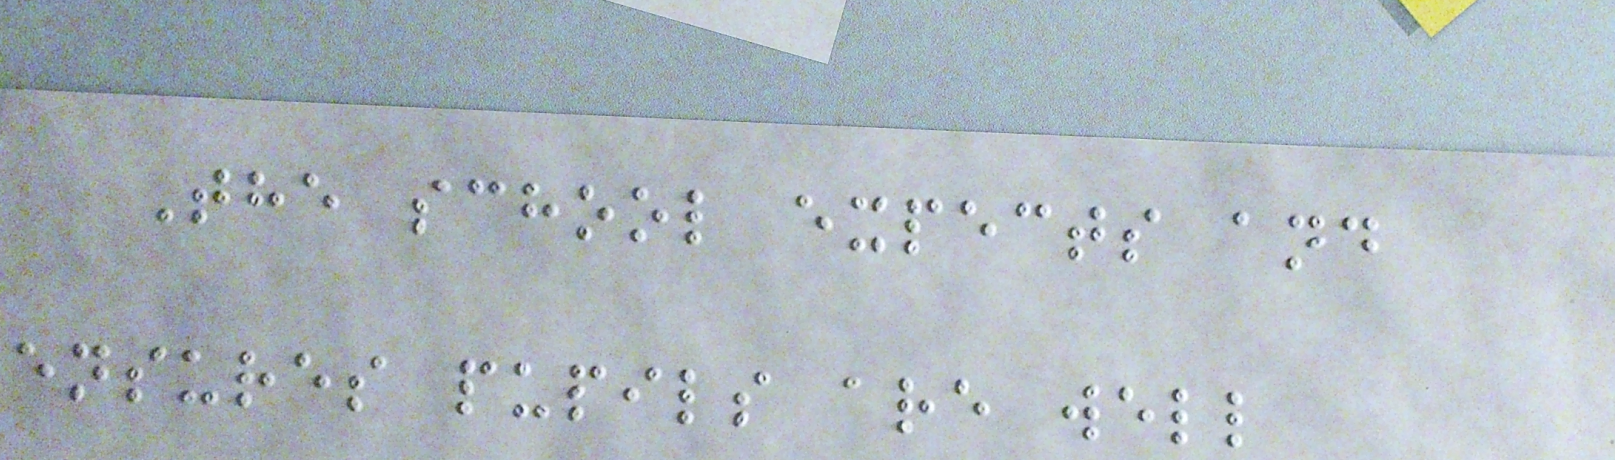The school expects and
ensures pupils are well
